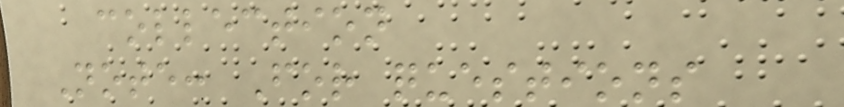collection
Note: For questions
